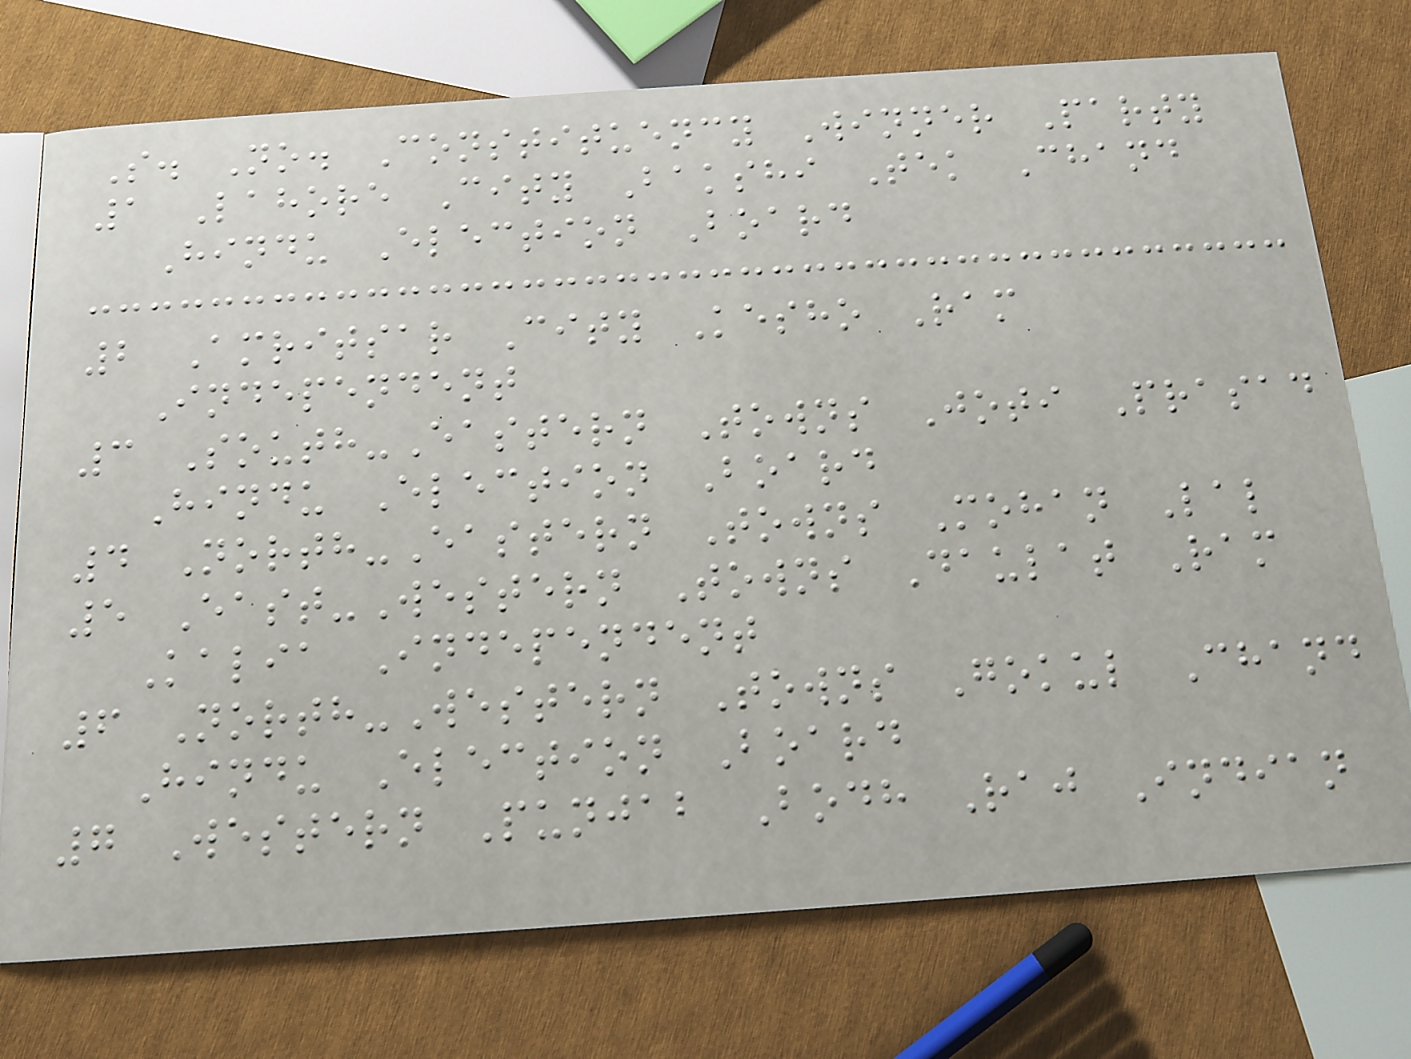S. No. Constituency Winner Party
1 Lahore City Bakshi Tek Chand
Hindu Election Board
2 Amritsar City Kesho Ram
Independent
3 South-Eastern Towns Joti Prasad
Hindu Election Board
4 North-Eastern Towns Mohan Lal
5 East-Western Towns Daulat Ram
Kalia Independent
6 North-Western Towns Gokul Chand
Hindu Election Board
7 Western Punjab Bodh Raj Indian
